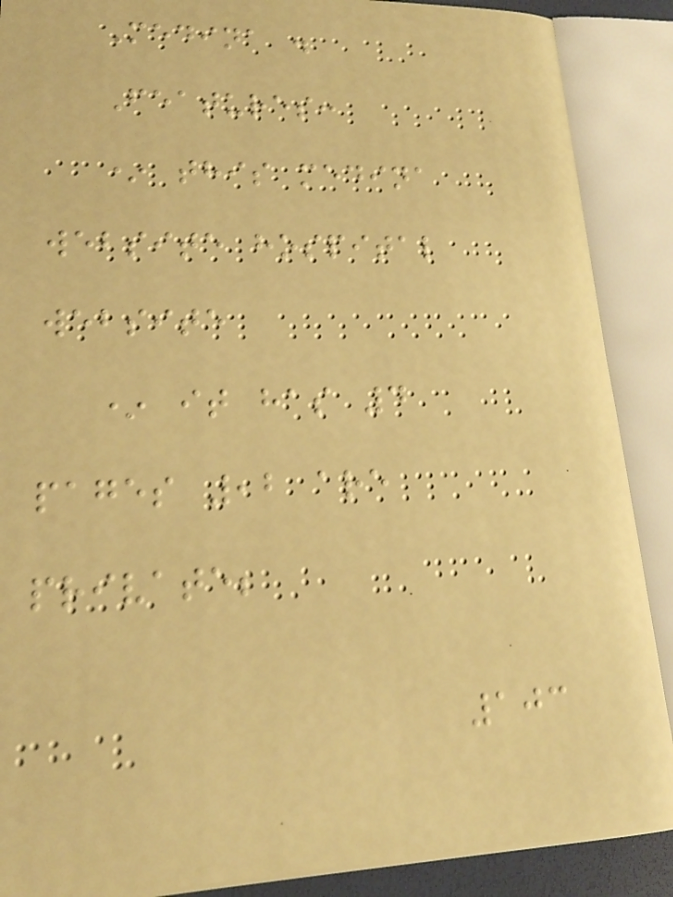Medina .
Features:
* this medina
website hospital
website
* it has 4
pages ,2 are
private;
103
